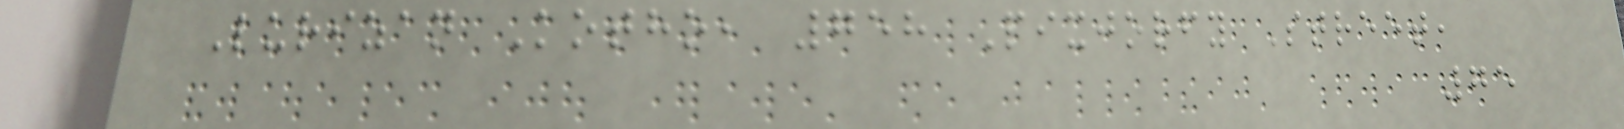Lurizan Kotho, 758 Pixjorfy Street,
75
